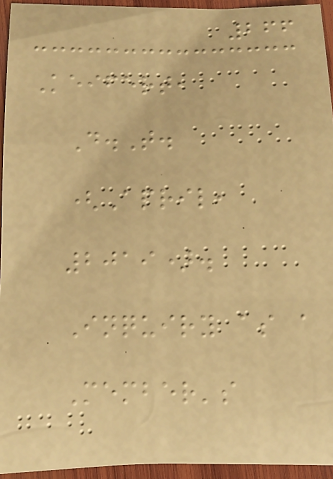266
Keifert,
D.T.
(April,
2019).
Inquiry as a
Member's
